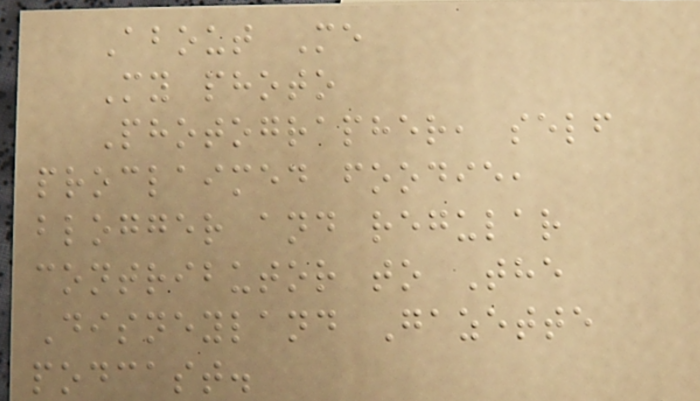About Me
My photo
Photographer, self
proclaimed foodie,
blogger and regular
contributor to The
Disneyland Gazette
podcast.
